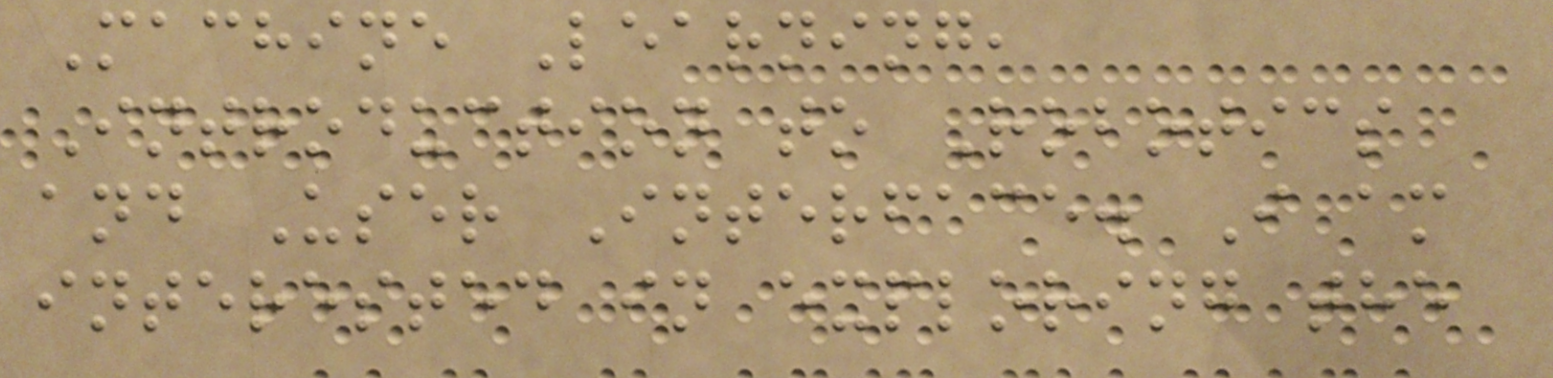Machine Learning,
Introduction to Robotics
and User Interface. I am
interested in exploring the
